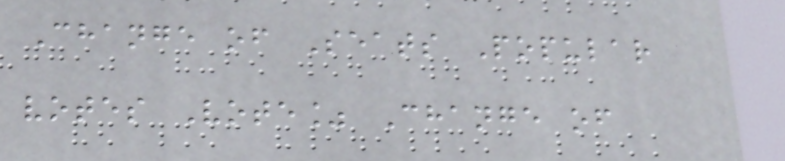Change of Seats Popular
votes Vote% Change of
